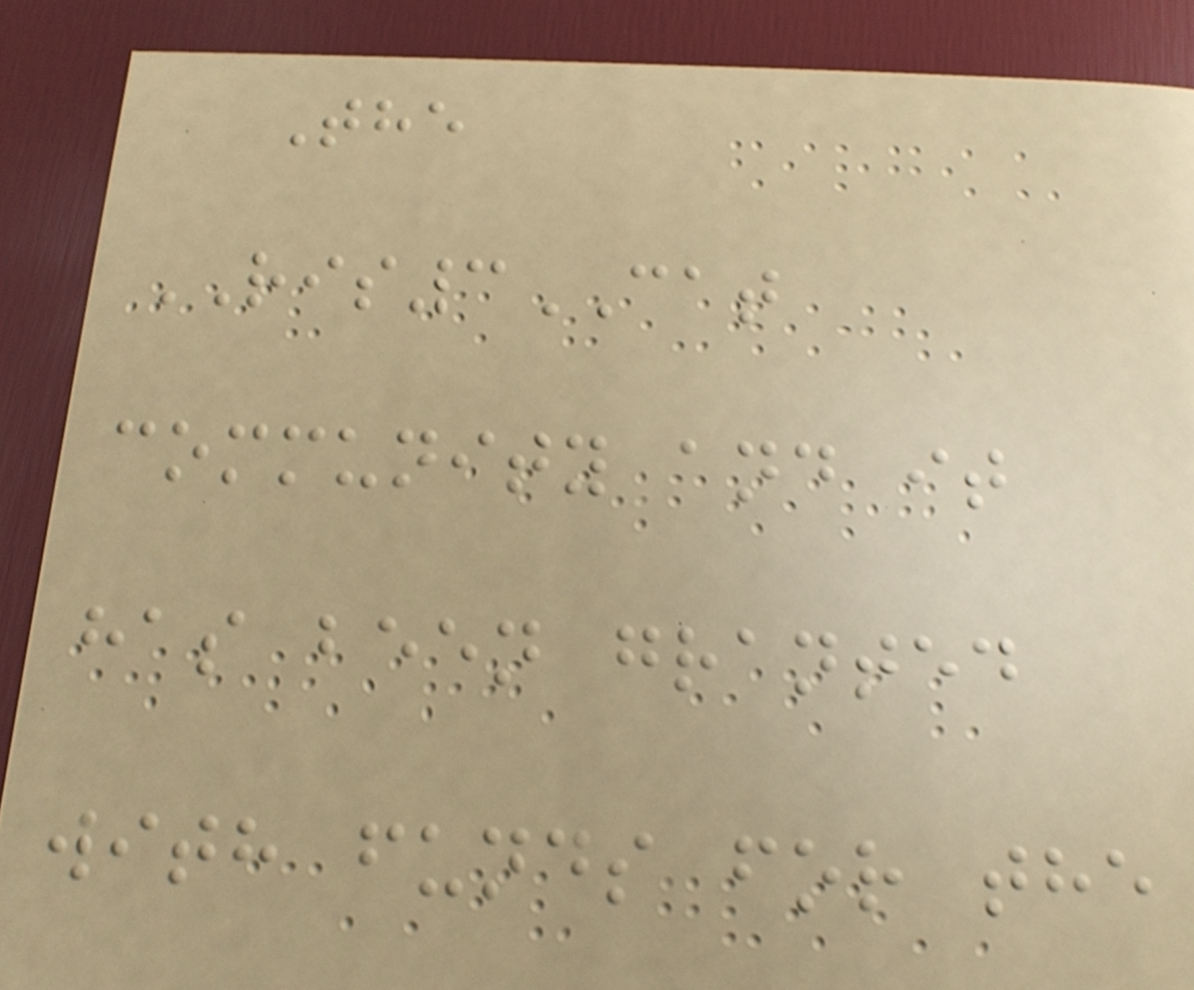The
RIS3CAT
community and it
has been granted
with funds for the
